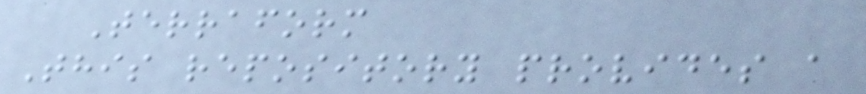Terraform
This repository provides a
